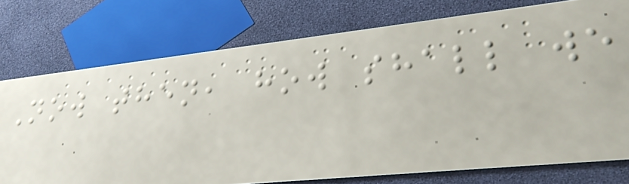Now then, how shall we
